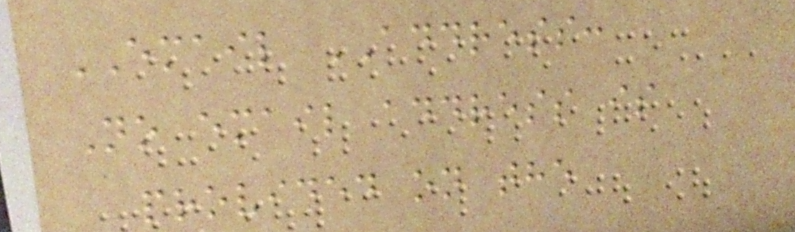EMAIL ADDRESS:
No email address is
provided on the
